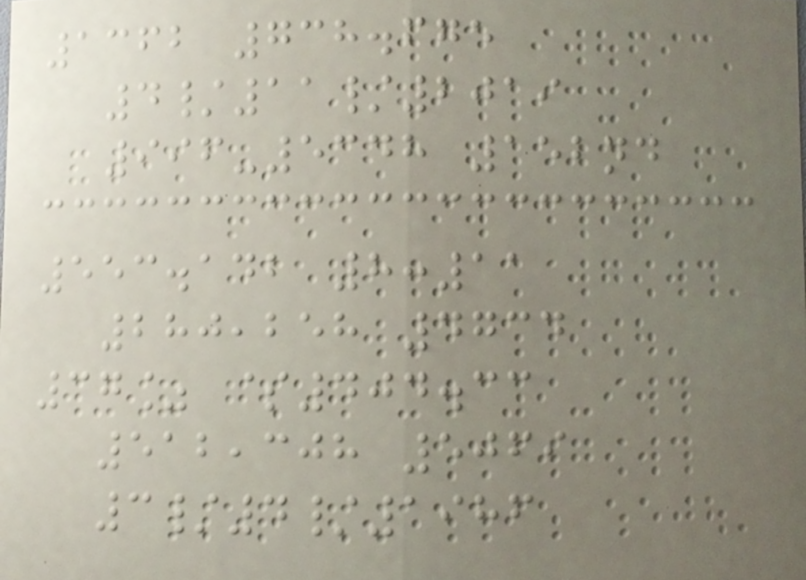1362 738.675
4/11/2019
996-5348 152nd
553.142 8:11
280,258 4734
37% $404.33
512,308 5069
3/4/1986
